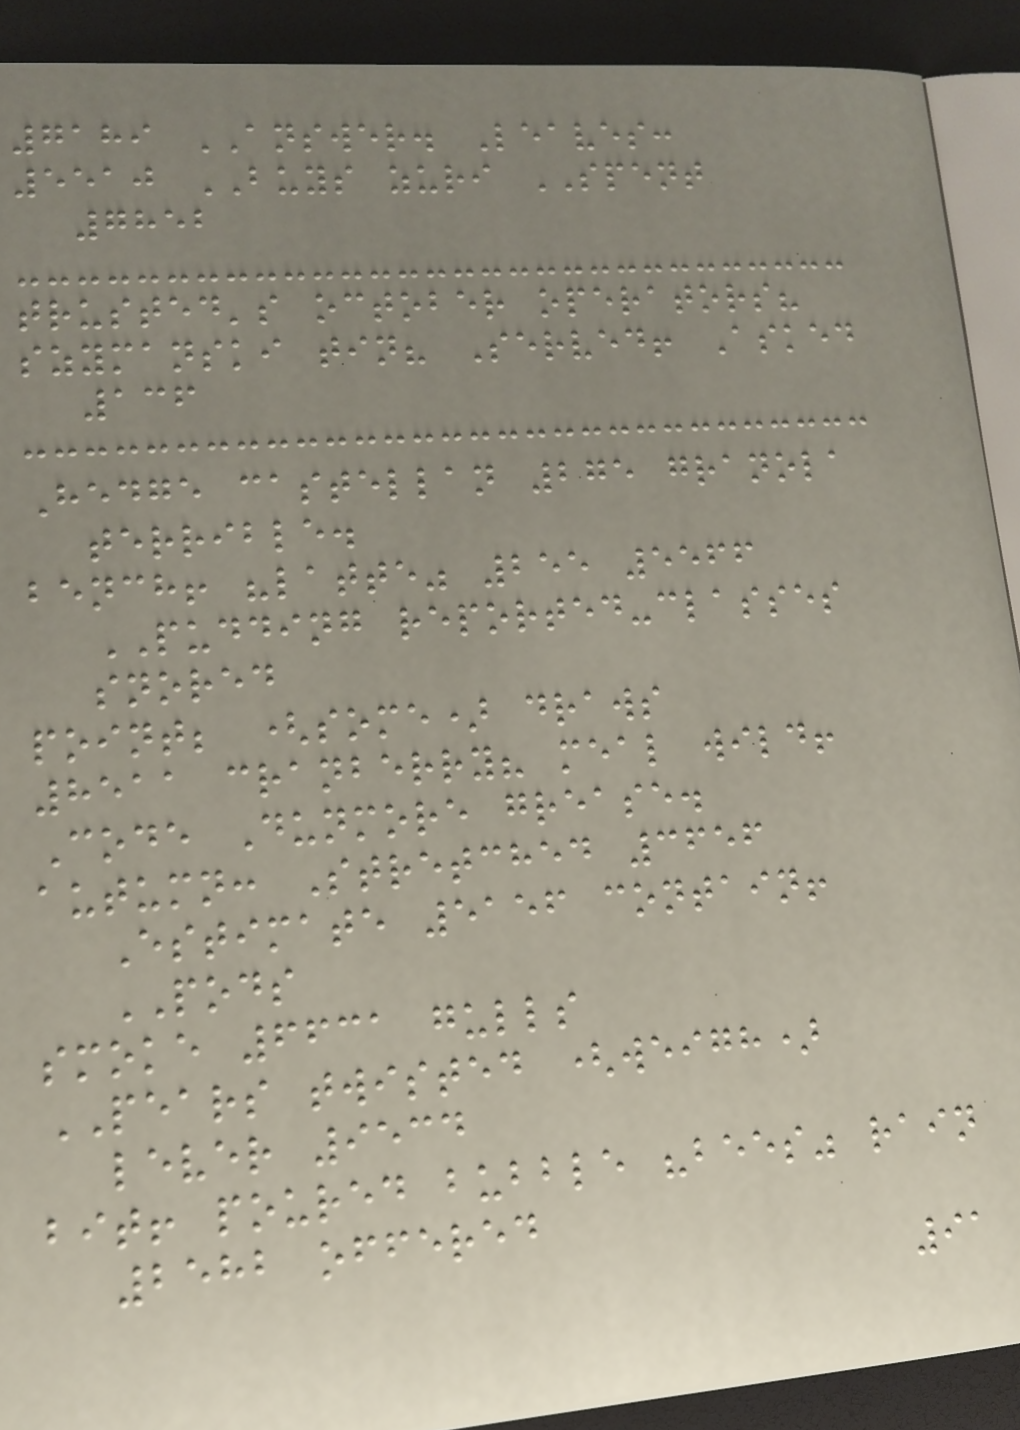7189 ANSWER. Leaves:
5510 BUYS zuri SPENT
7852
trusted's october operators?
szymanski tin? Served! Asked
136
Hedge castellan 275 granola
terrible.
bench! "latte" 255 5566
PUDDING reported-classes
snored
point; (some) draws
8511 cranberry? meal wild!
Code Dunmore grease.
autumn: Stretched 3656
Estimate 5156 contain!
PODS
smoke 6631 gulls
PEARS twisted (weigh)
lever 9534
bit! poured bubble "bees" rain
2582 offered
91
